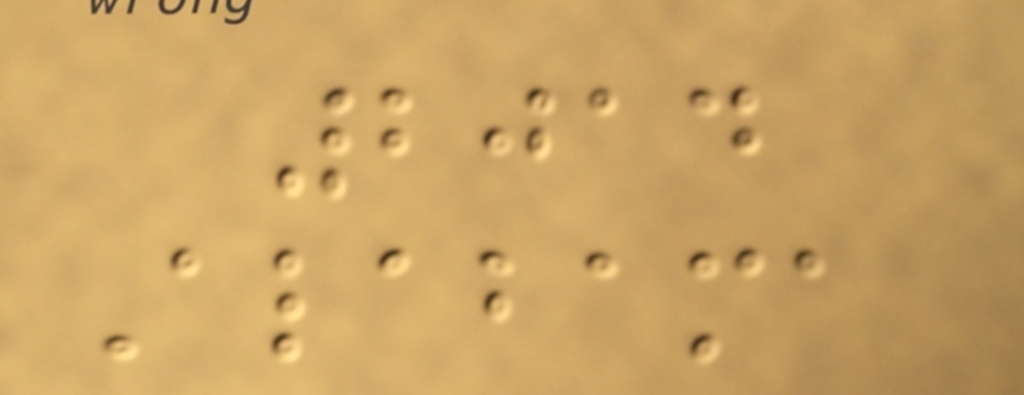2014
Alabama
